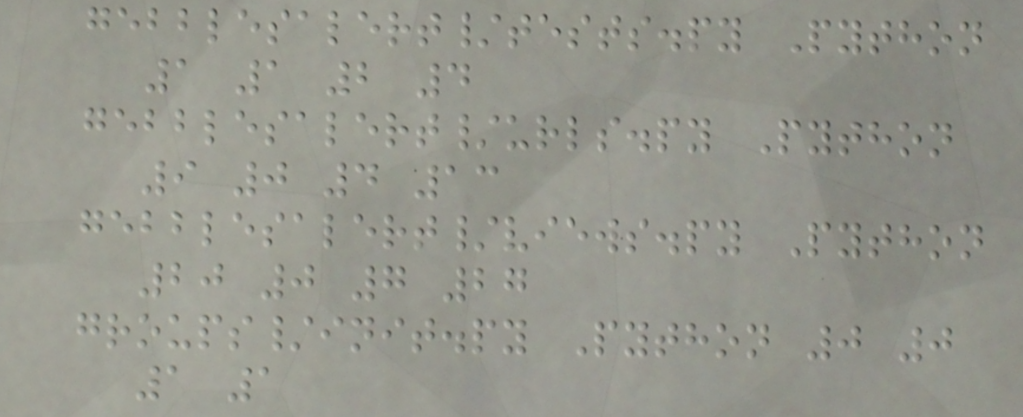gebblesalert/tests.py Python
1 1 2 4
gebblesalert/urls.py Python
9 0 4 13
gebblesalert/views.py Python
20 0 7 27
groups/init.py Python 0 0
1 1
